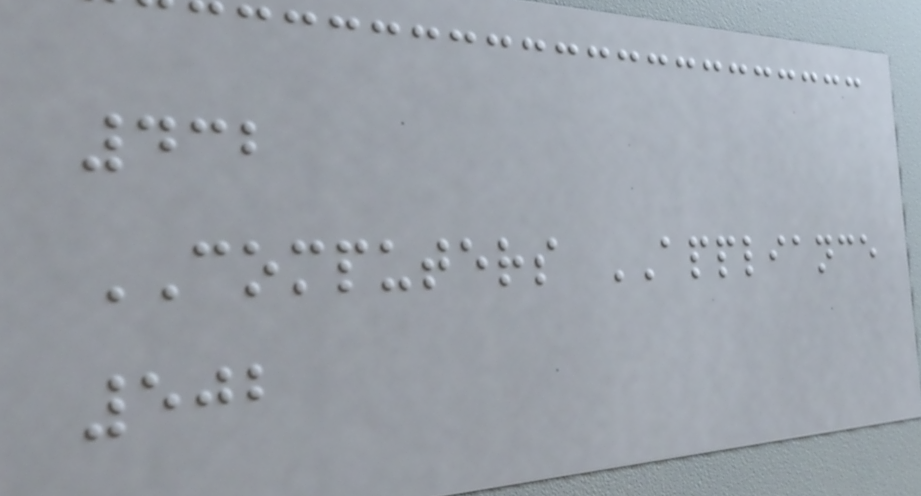432
COMPUTERS APPLIANCE
502
